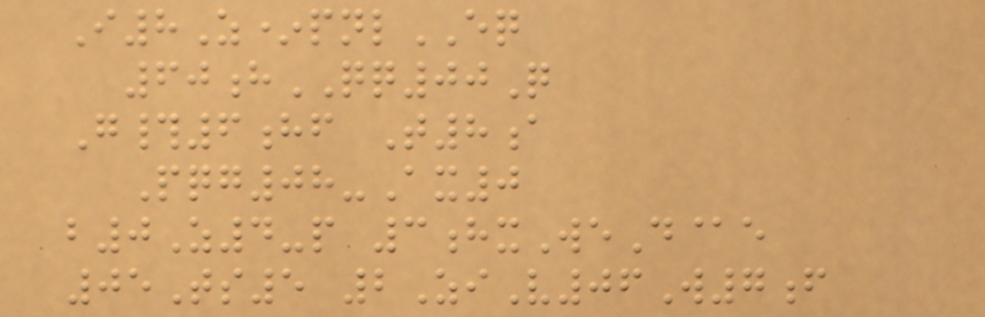I8Z*pnlEQ
60hQQ00Q
G#6hf T8a
Pqg08-Ax0
b0Z4-p 3hxWeD@e
05Ts5 2ZiV06W7f
